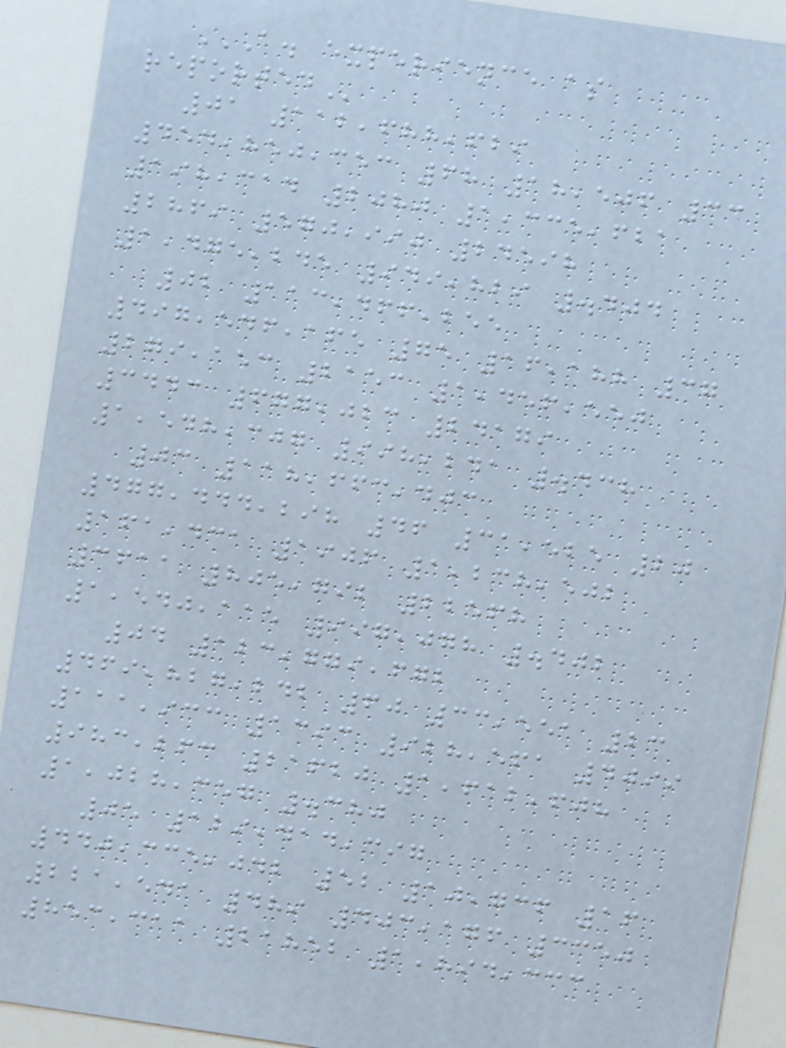A. EXPERIENCE AS
REPORTED
01 112,688,629
454,850,353 68 18,506 33
198,314 2080 1,335,621
2869 570,990 24598
1,475,245 949,829 .404
02 113,466,255
497,546,165 75 16,188 37
279,153 2153 1,456,550
3443 677,023 24179
1,548,307 998,241 .438
03 118,663,403
477,444,298 46 31,525 20
161,431 1906 1,238,502
3611 805,792 22568
1,540,115 997,078 .402
04 123,779,672
469,827,242 60 33,551 23
111,933 1393 928,561 4099
983,263 21620 1,612,608
1,028,357 .380
05 129,414,397
440,335,042 52 10,736 16
221,541 489 403,176 3350
853,311 21852 1,894,333
